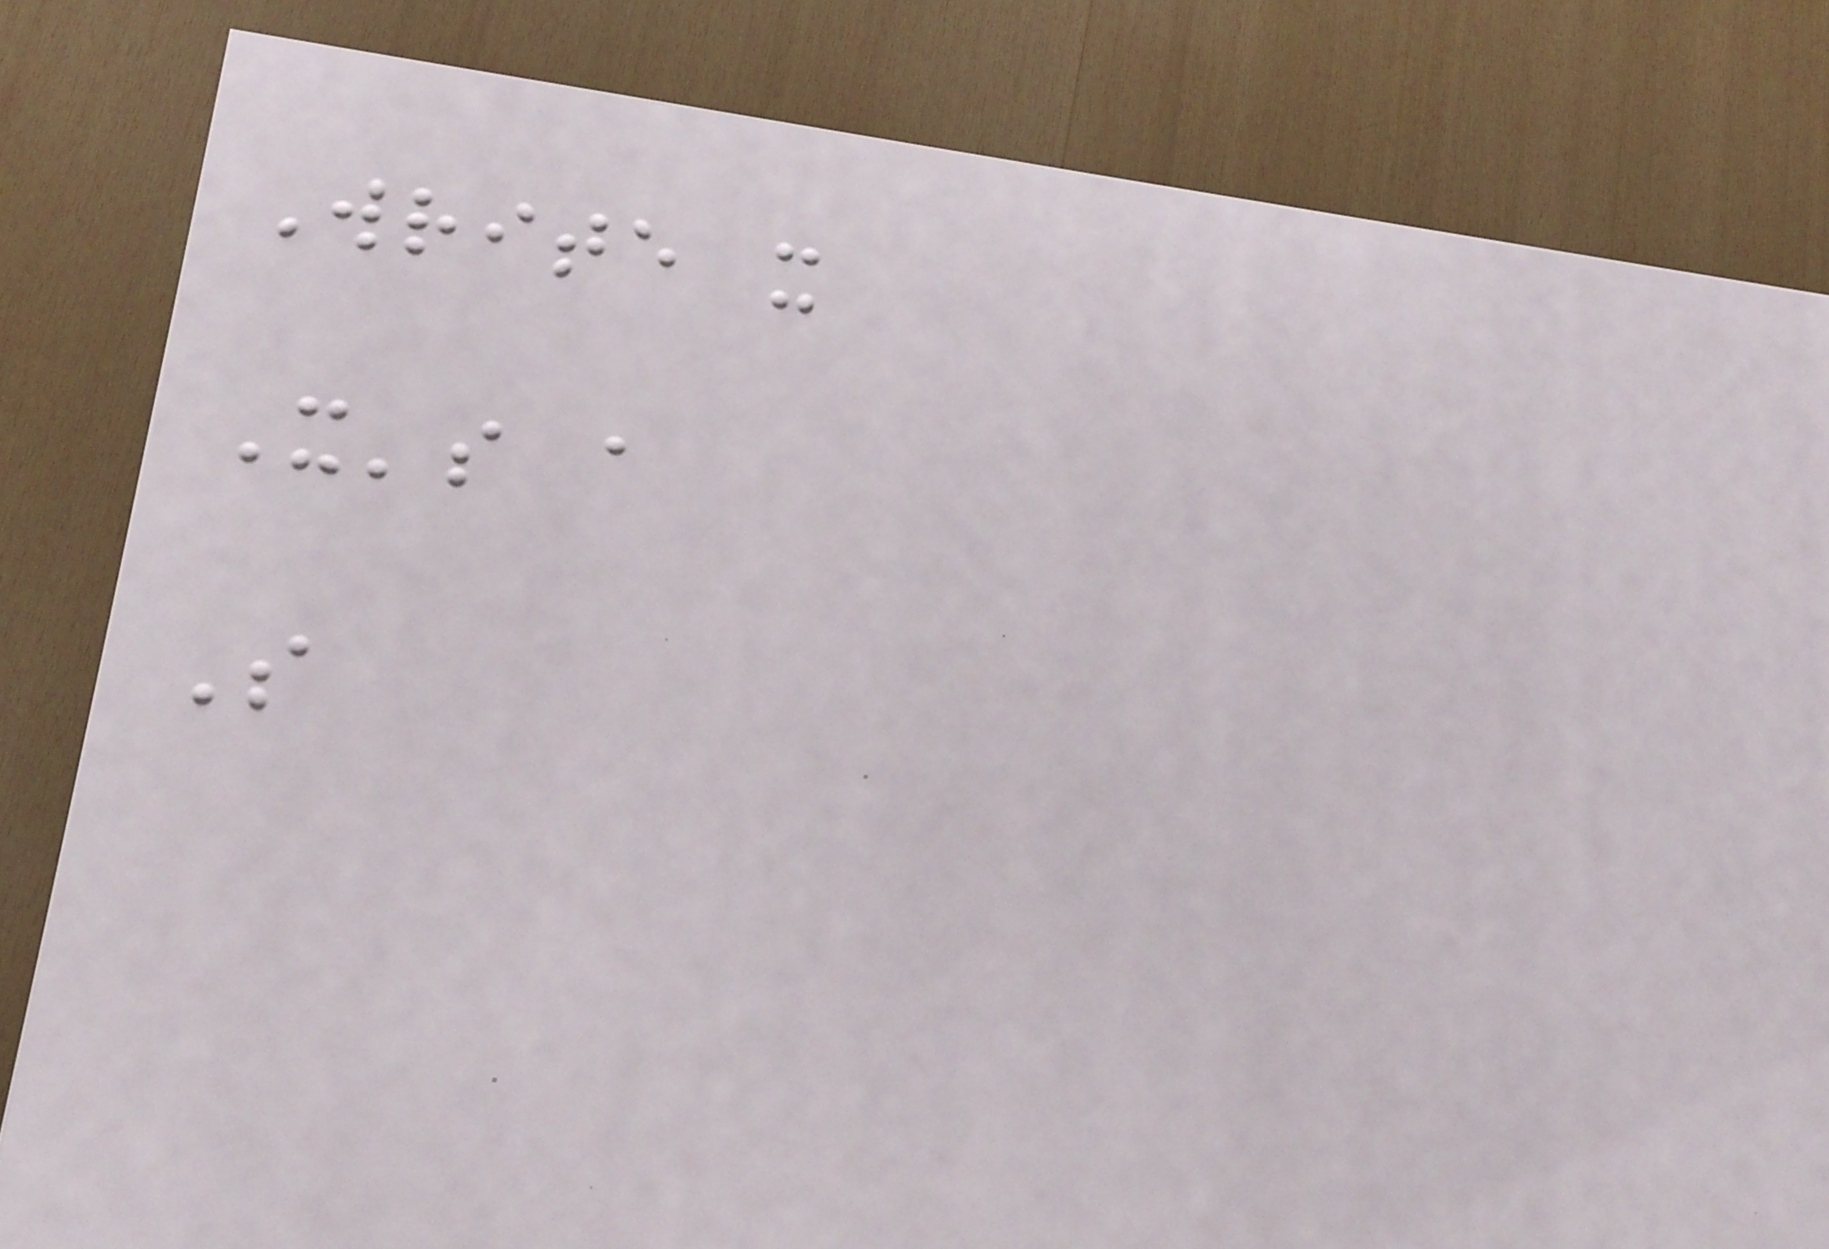Write it
It's a
So
